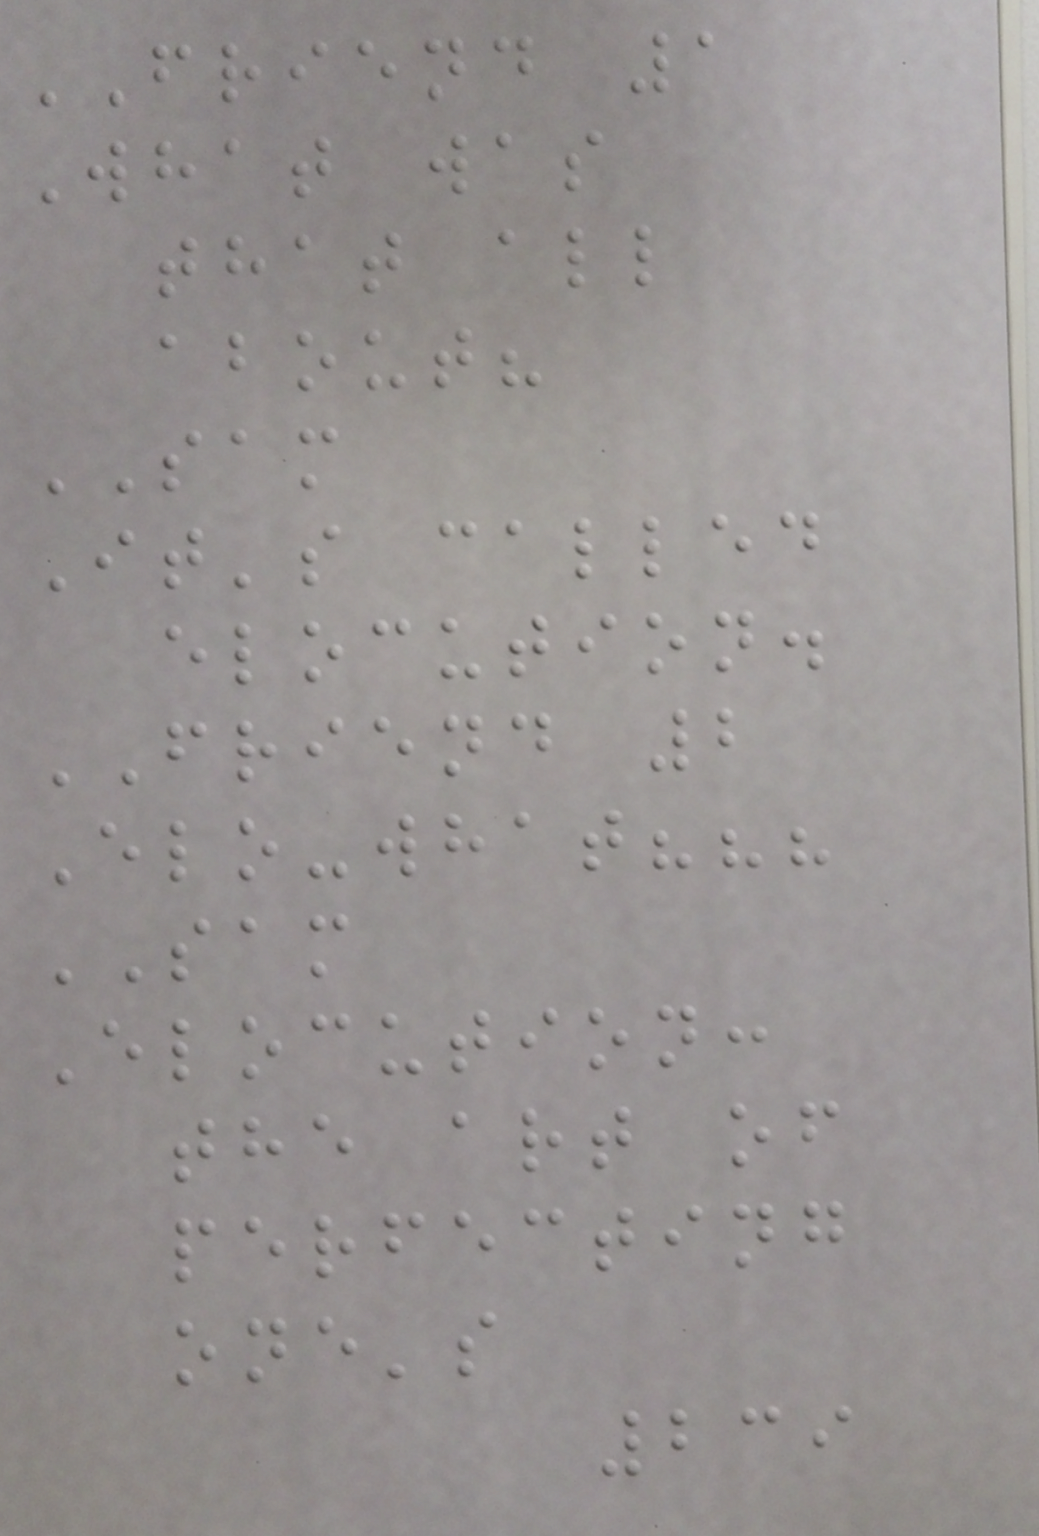FRIEND 1
What was
that all
about?
SAM
It's called
elocution.
FRIEND 2
Elo-what???
SAM
Elocution:
the art of
perfecting
one's
239
